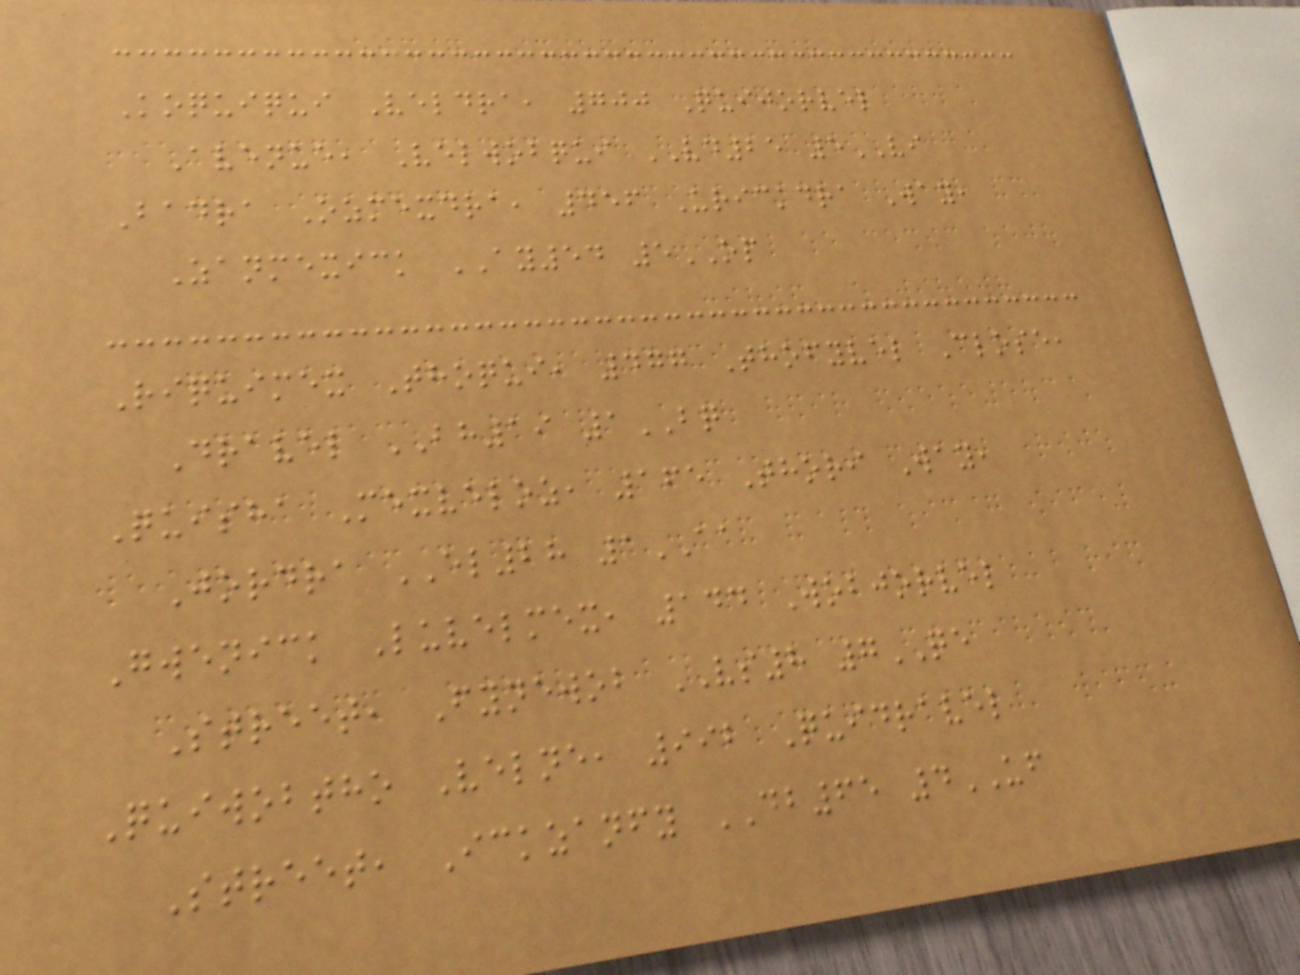Koquiqui Veldra, 700 Quijorvel
Avenue, Velwobqui VD25 5VI
Badra Ozmexdra, 456 Urickdra Way,
Zanmexick AY54 5OP
Riquimex Thoqui, 477 Thofyvel Close,
Dravel BH19 1BQ
Quisha Mexveloz, 165 Thori Way,
Jordra EL28 1AA
Gwenick Luvelmex, 144 Wobjorvel
Street, Fynewob VS8 7QE
Quiwobtho Velne, 992 Quidravel
Street, Ickzanfy DB65 4UF
